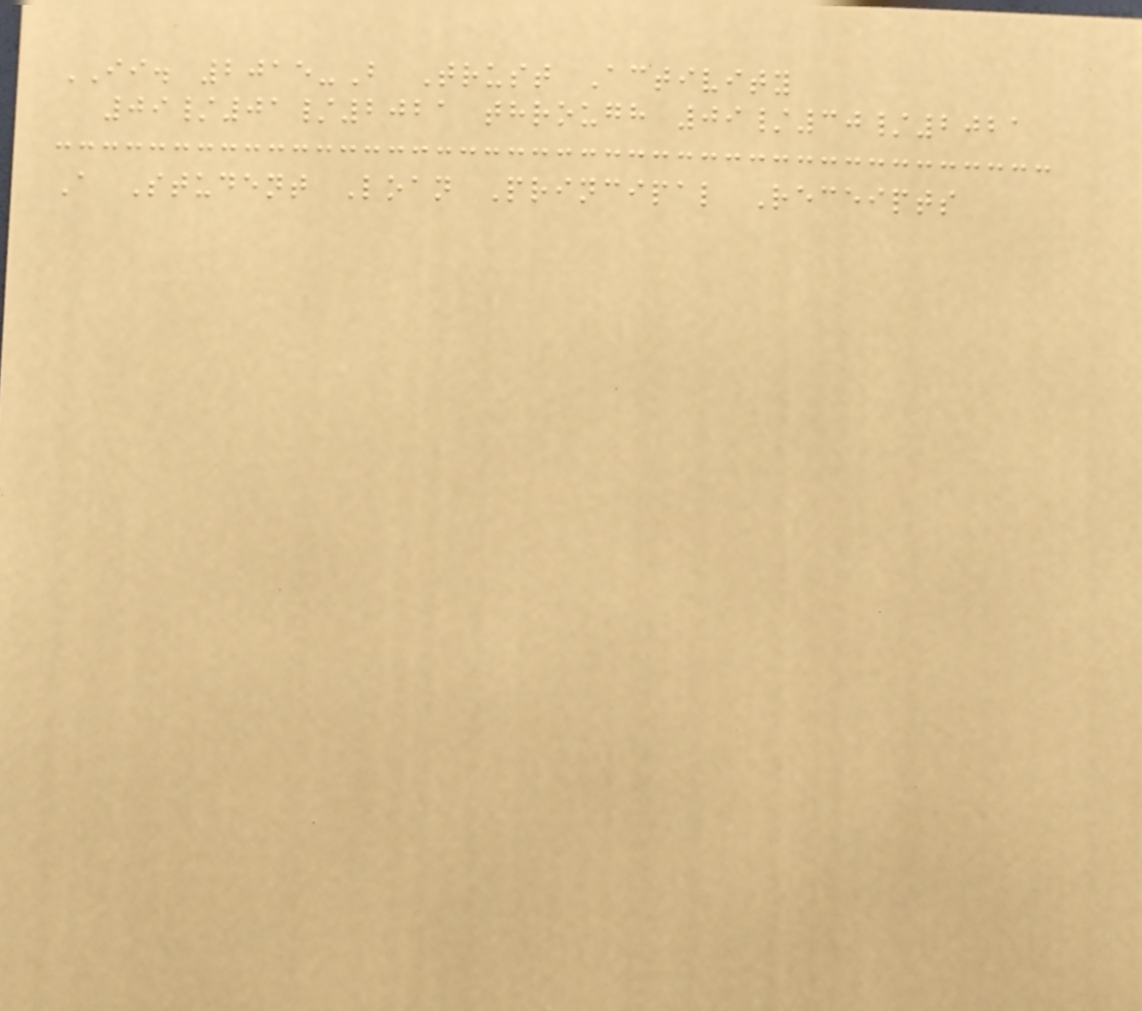II. 2015-B Trust Activity
09/01/2021 through 09/30/2021
A Student Loan Principal Receipts
